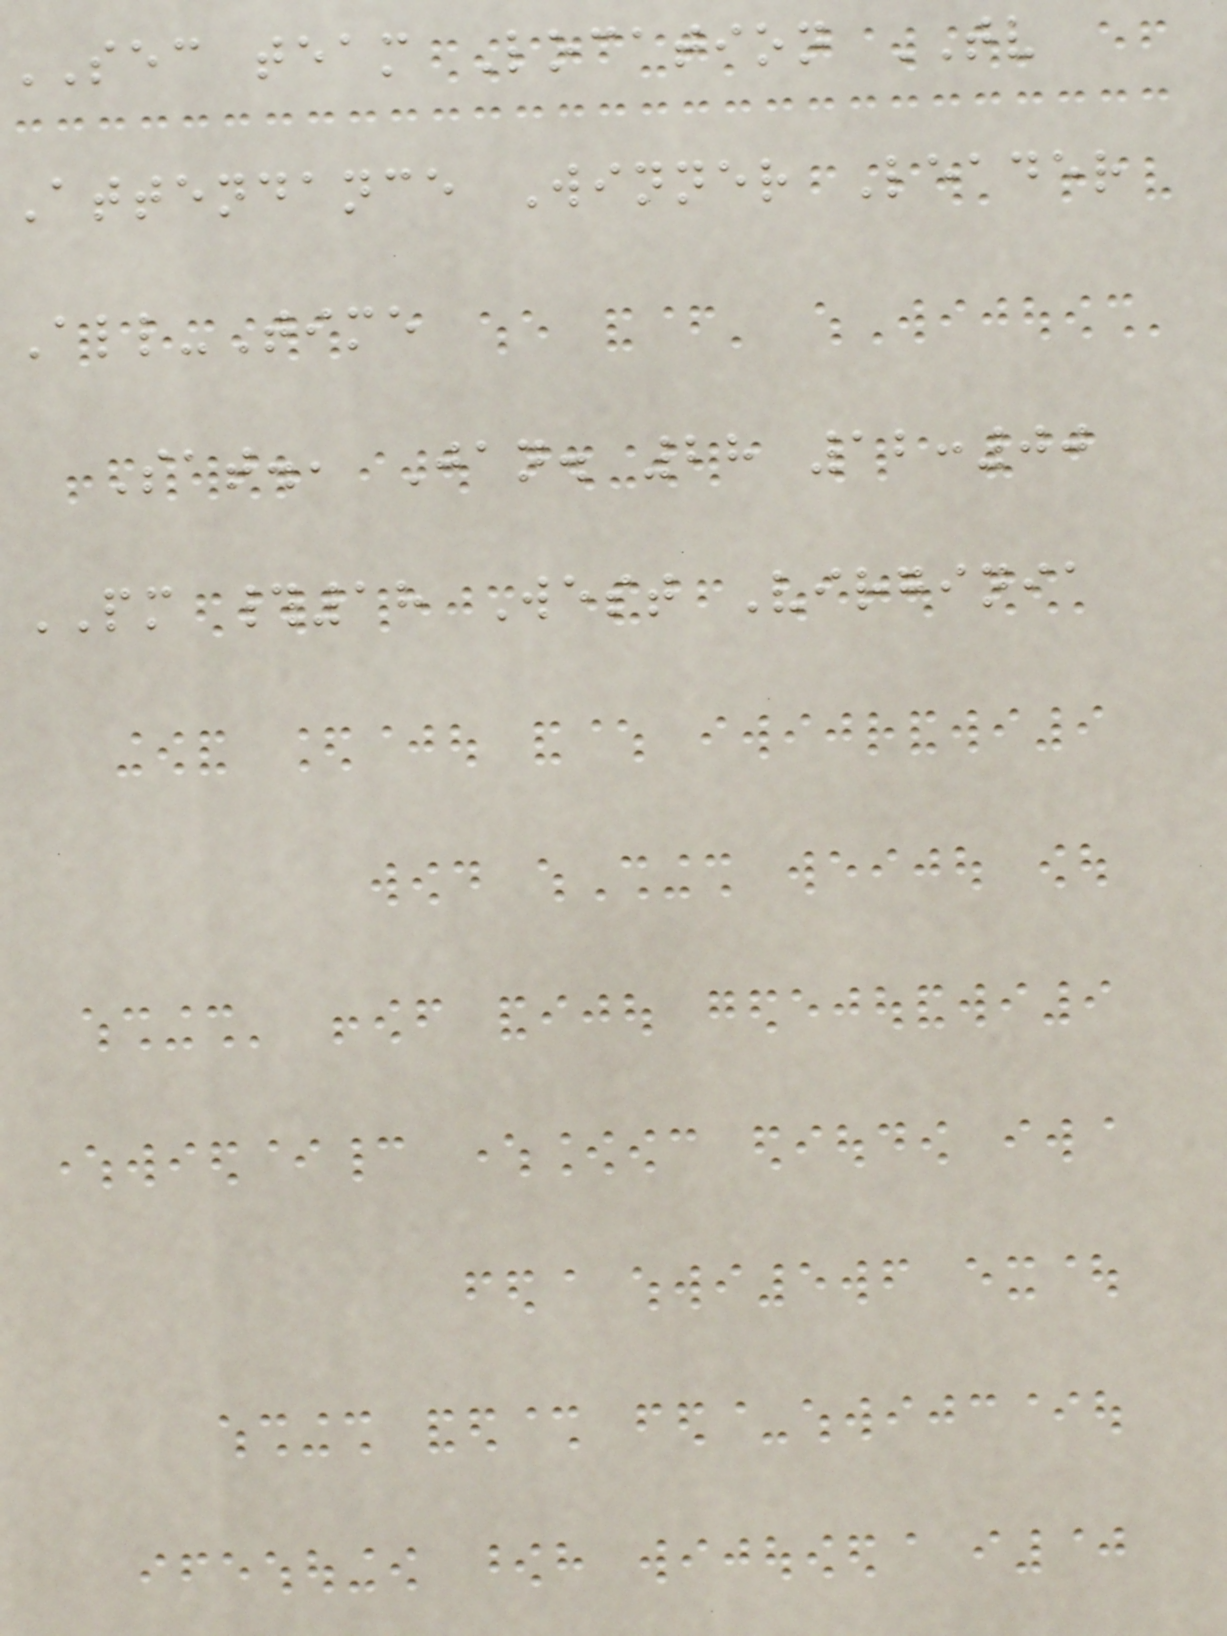SEC team Location TV
Attendance Winner Leader
All-Time
Sat., Jan. 28 12:00
PM #18 West Virginia
